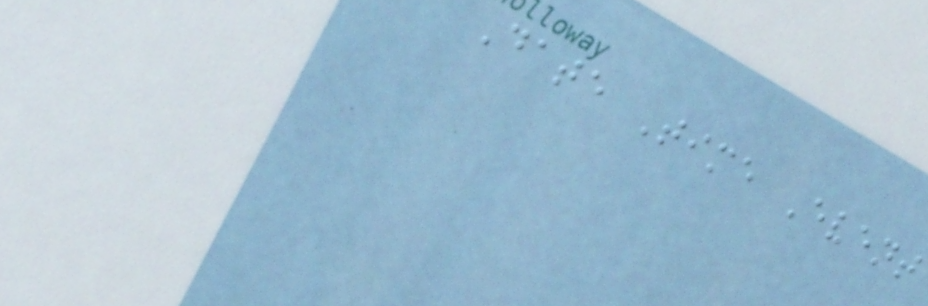Date Time Event
